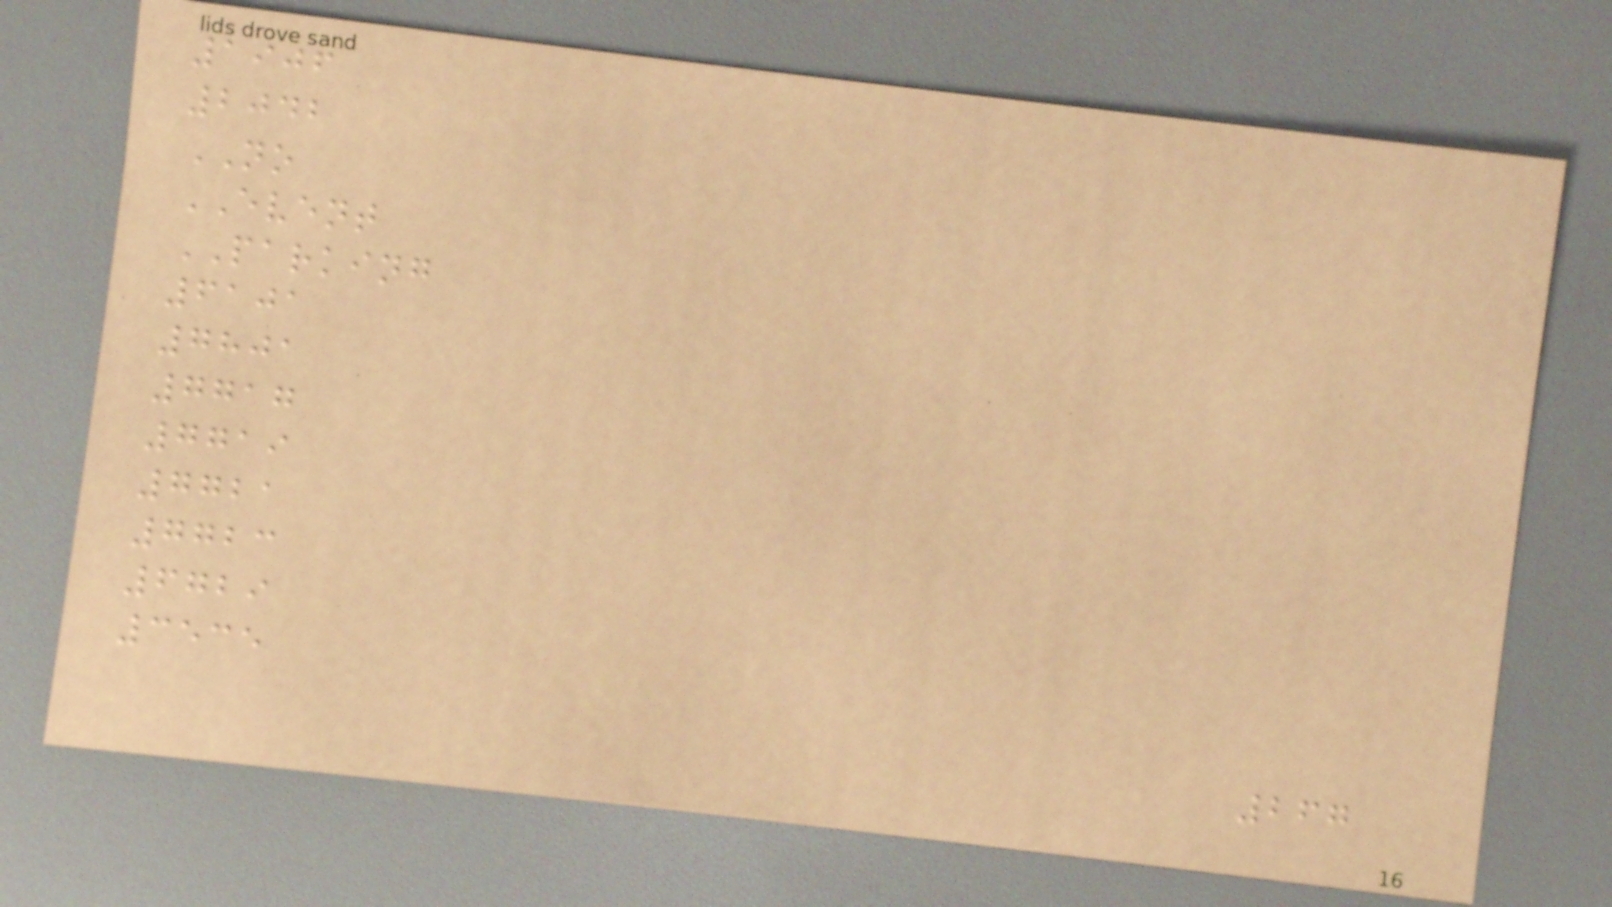1906
2042
NO
EVENT
PARKING
6101
7801
7717
7719
7721
7723
6729
3535
267
